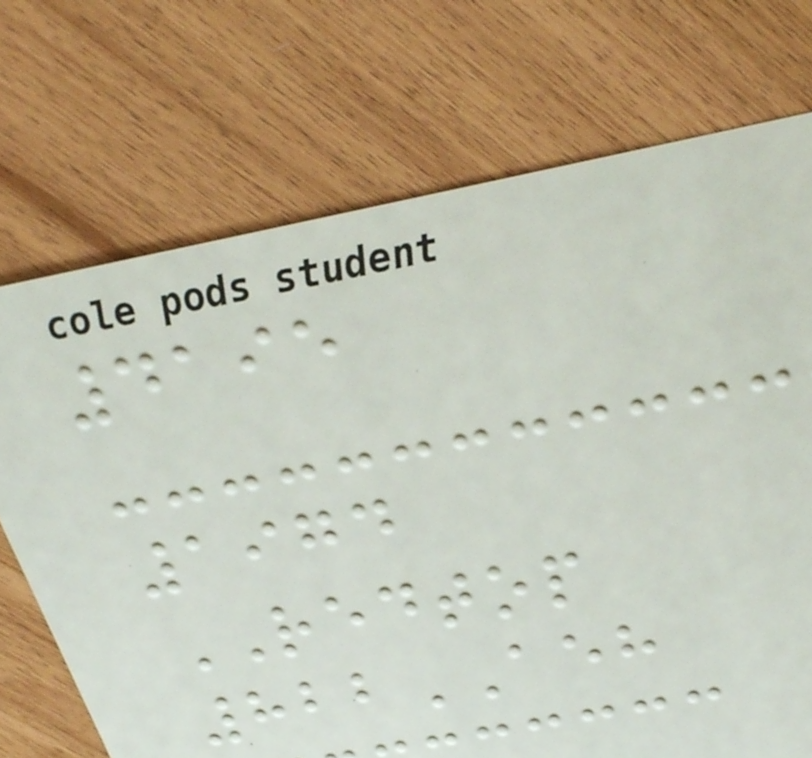4195
1974
REDTOP
822AEH
